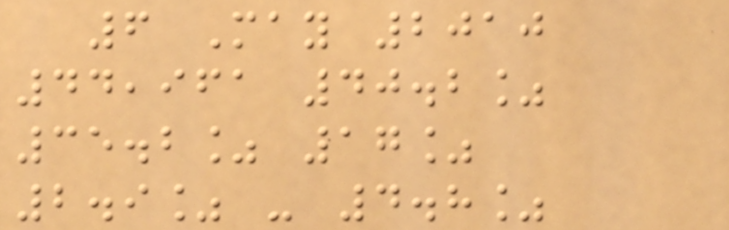6 May 2010
44,961 40.2%
35.2% 17%
2.9% - 4.8%
